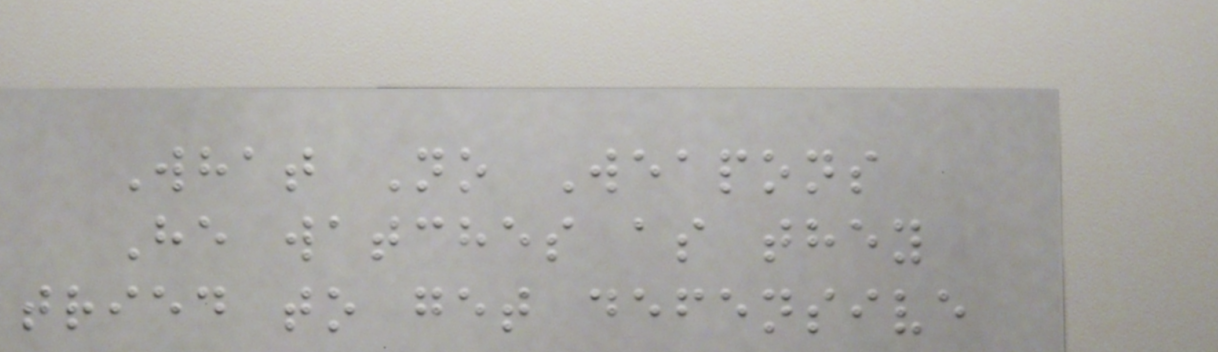What No Weapons
He watches as they
tried to get defensive
